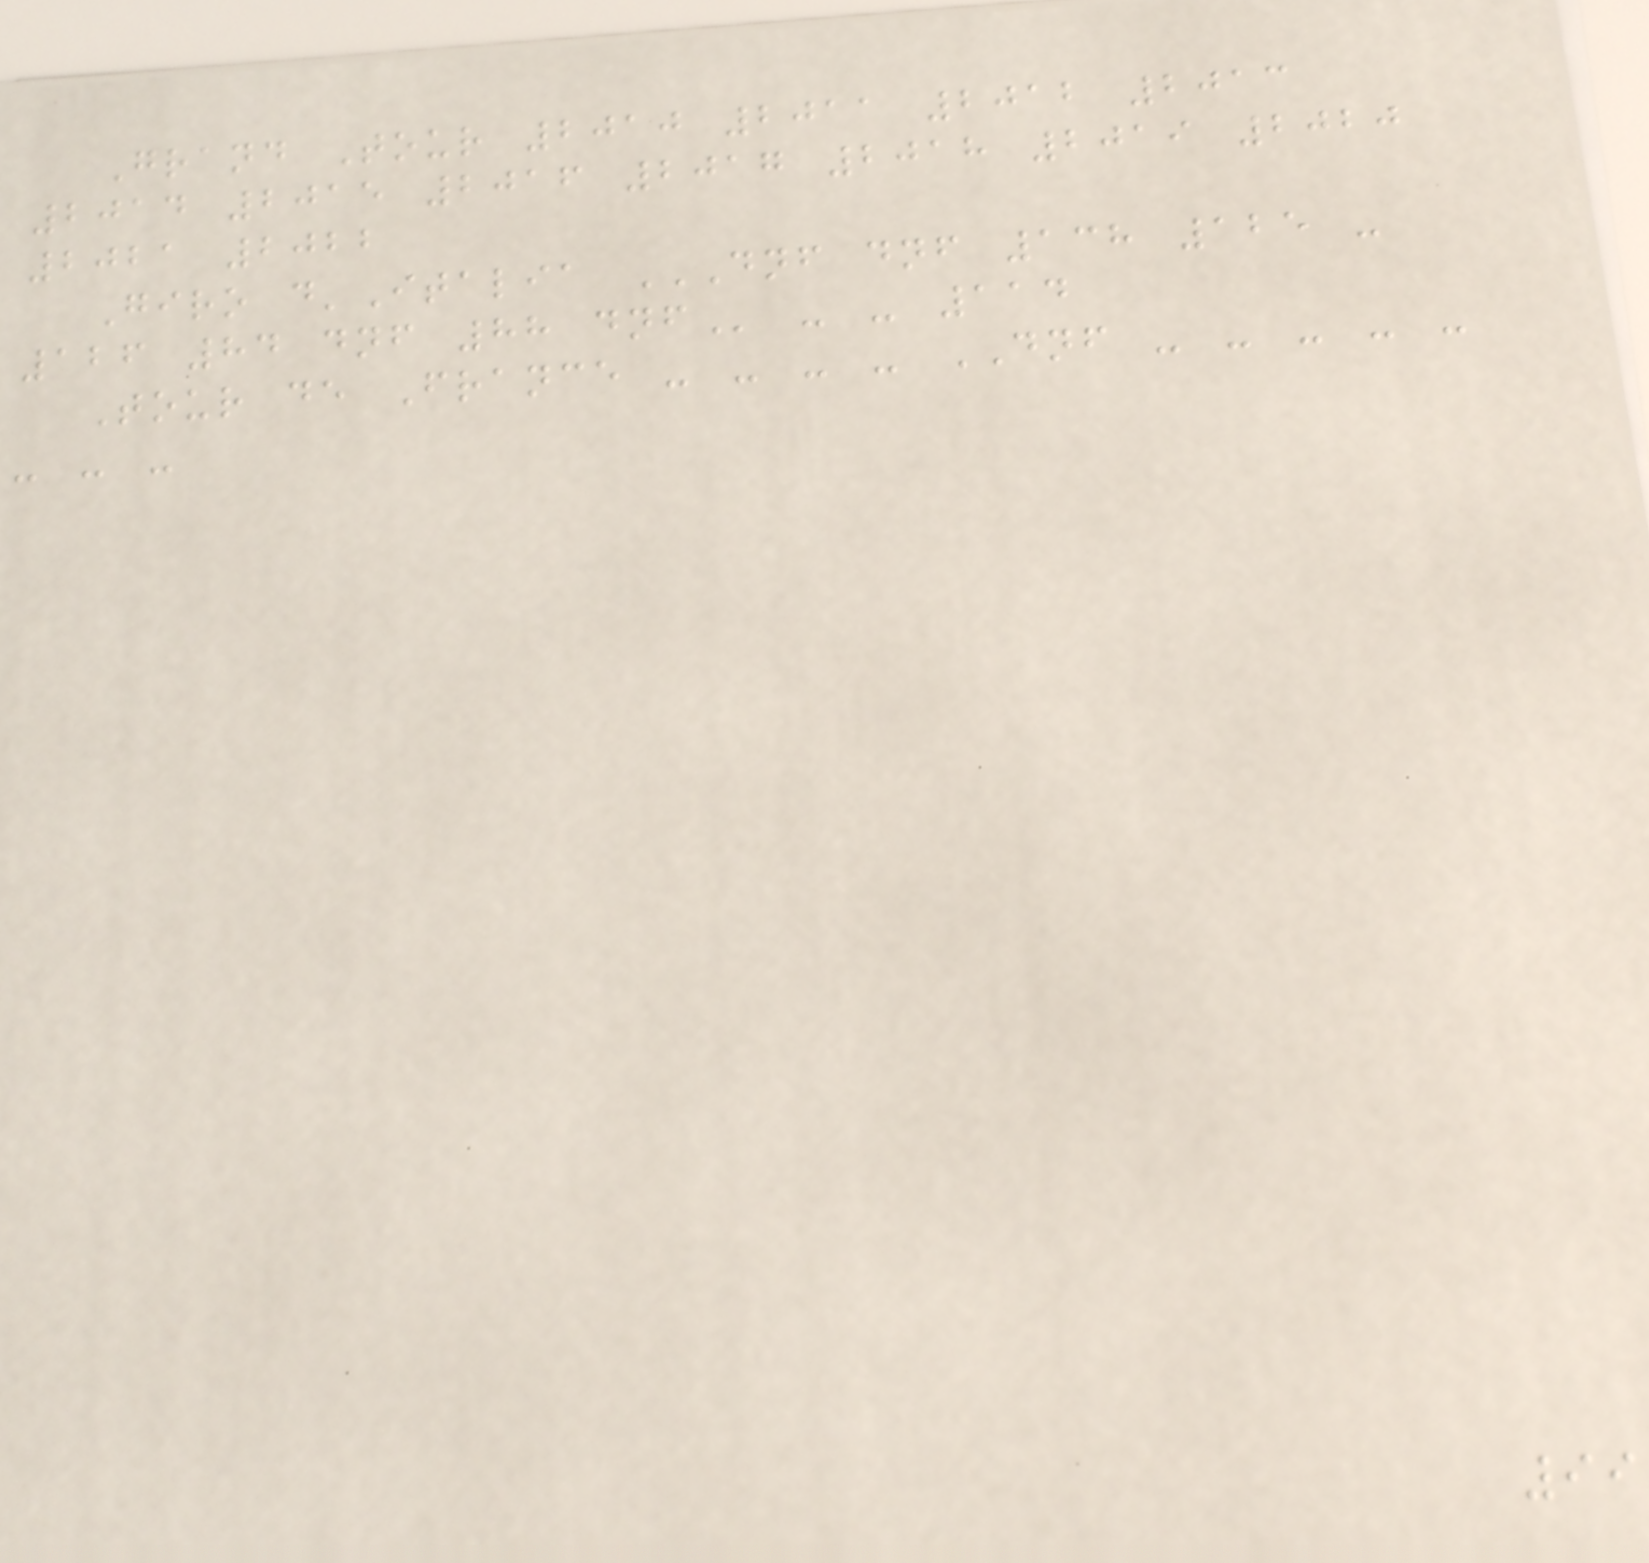Grand Tour 2010 2011 2012 2013
2014 2015 2016 2017 2018 2019 2020
2021 2022
Giro d'Italia DNF DNF 138 125 -
126 84 DNF 88 DNF - - 114
Tour de France - - - - DNF - - - - -
- - -
99
